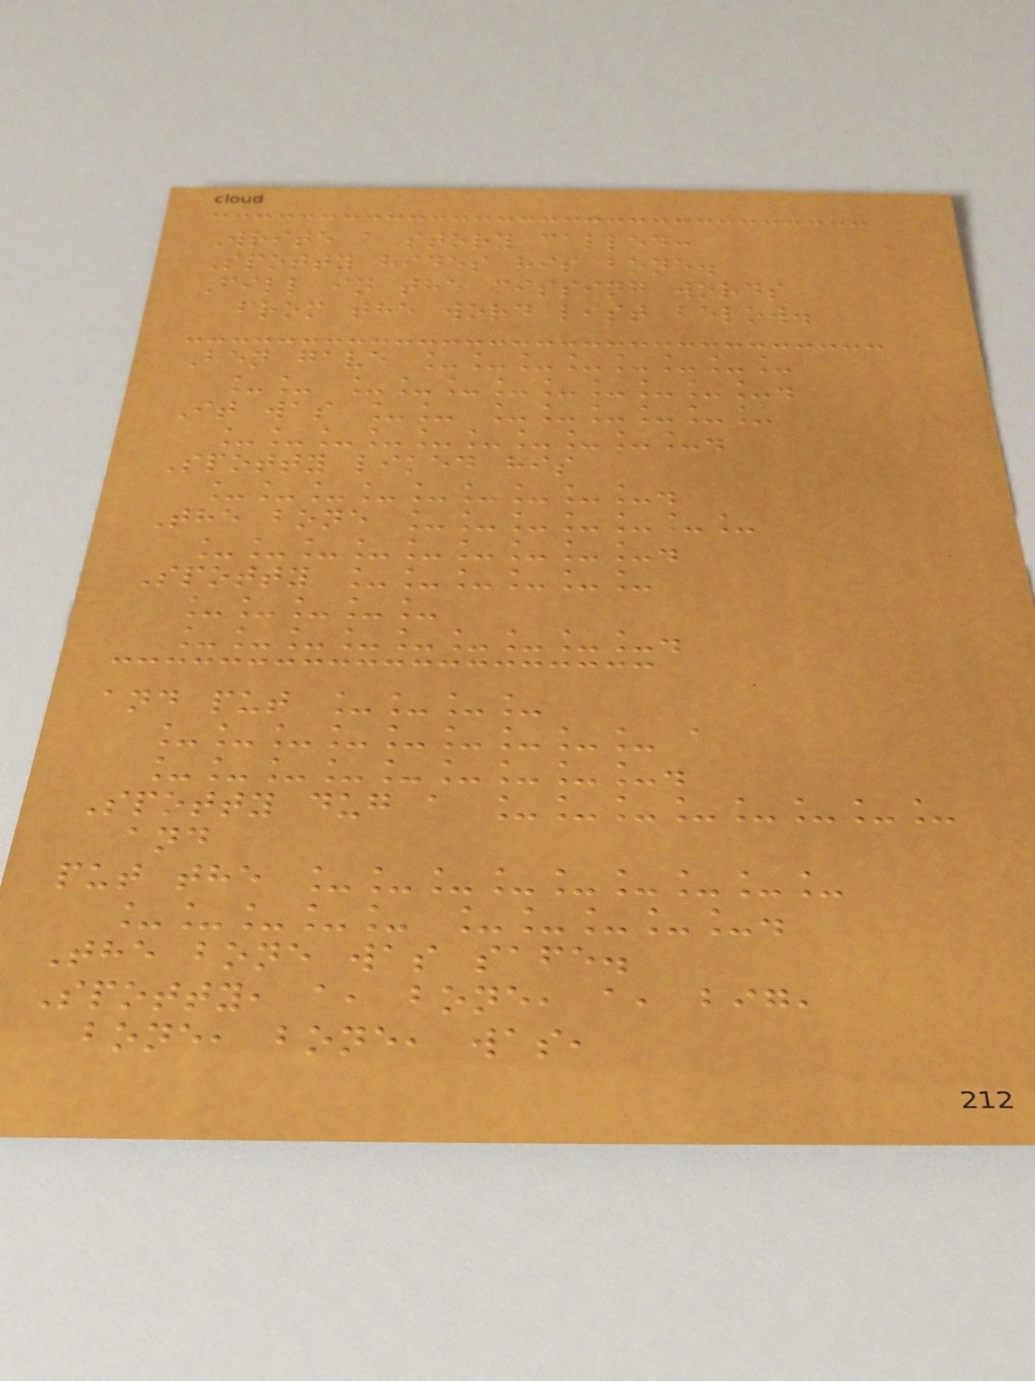Write a story called:
Spotty hides his bone.
Fill in the missing words
from the word list below.
Ben gave ________
__ _________.
It was __ ______
__________.
Spotty liked his
_________.
The bone _______
_________.
Spotty ______
_____
_________.
and put ____
_________ a
_________.
Spotty dug a ________
and
put the _________
_____ _____.
The bone was safe.
Spotty, a, bone, a, big,
bone, bone, was,
